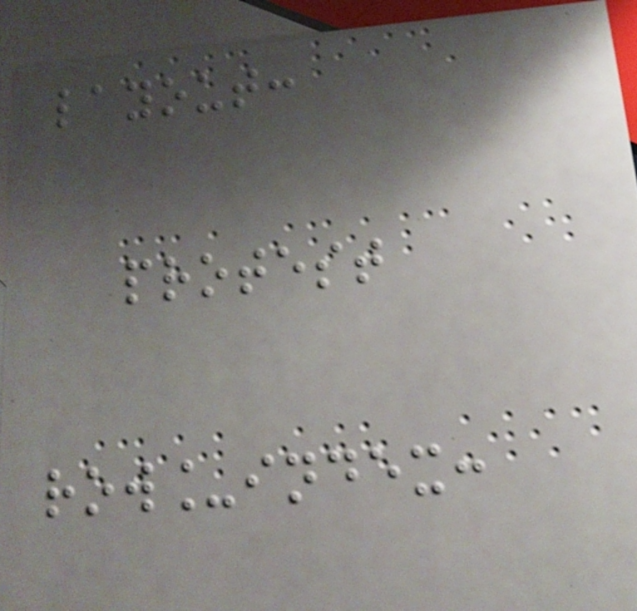layout:
protest
row_index:
